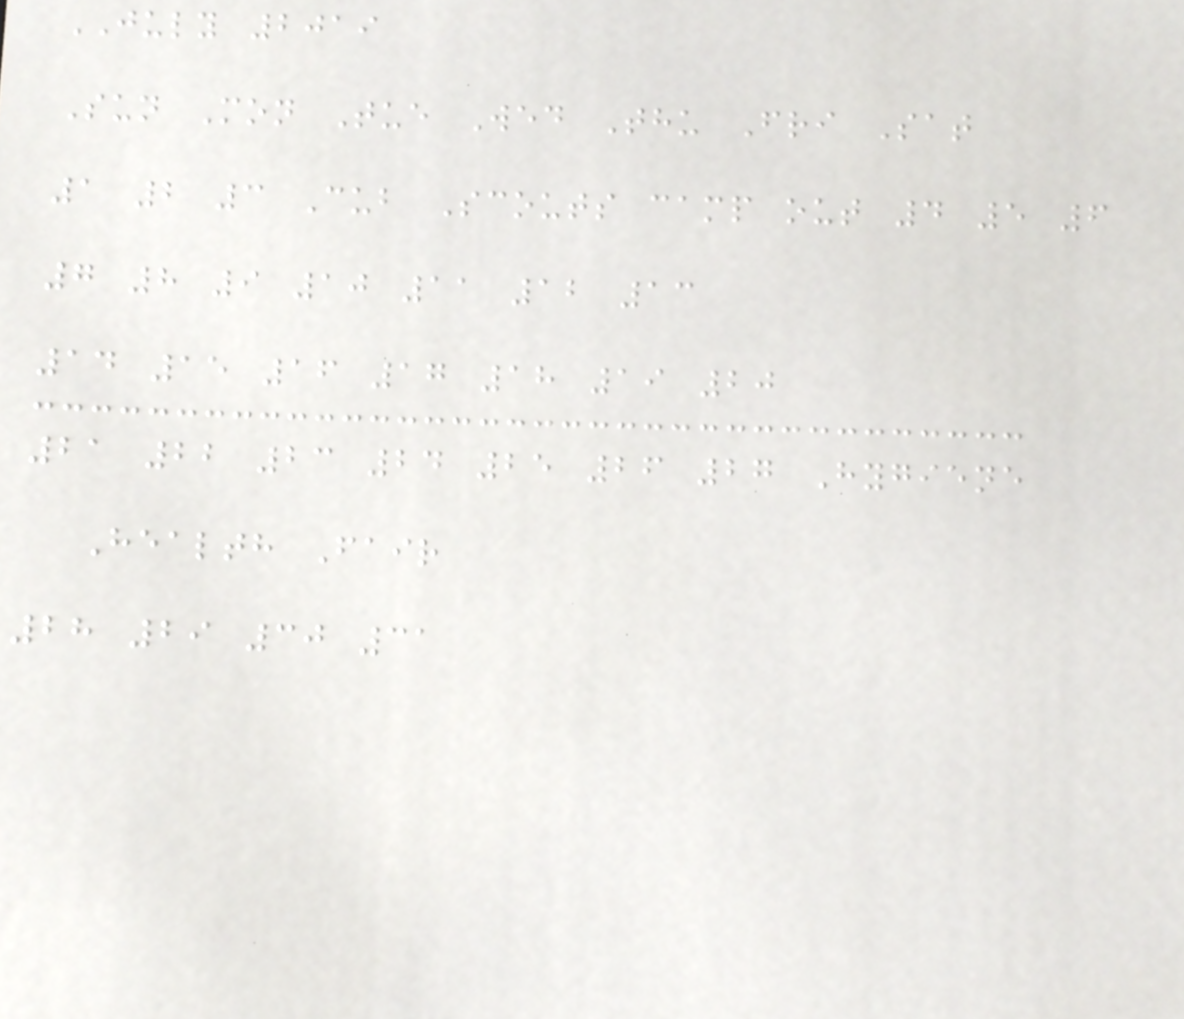JULY 2019
Sun Mon Tue Wed Thu Fri Sat
1 2 3 Cub Scouts camp out 4 5 6
7 8 9 10 11 12 13
14 15 16 17 18 19 20
21 22 23 24 25 26 27 Hygiene
Health Fair
28 29 30 31
